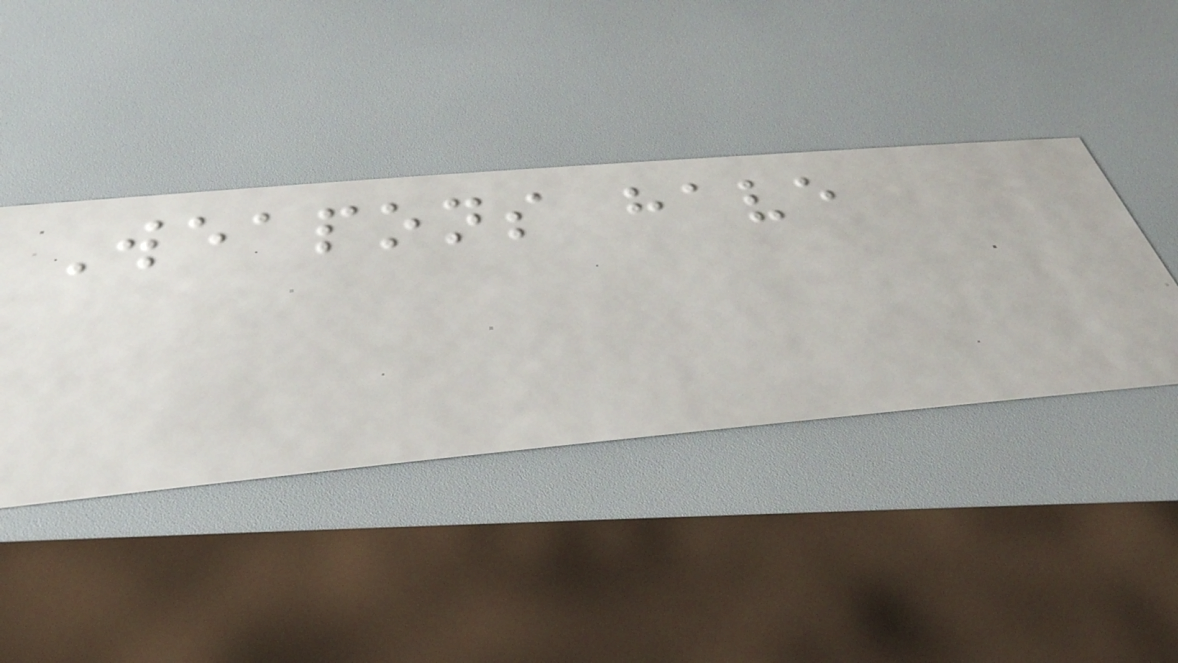Weapons have
